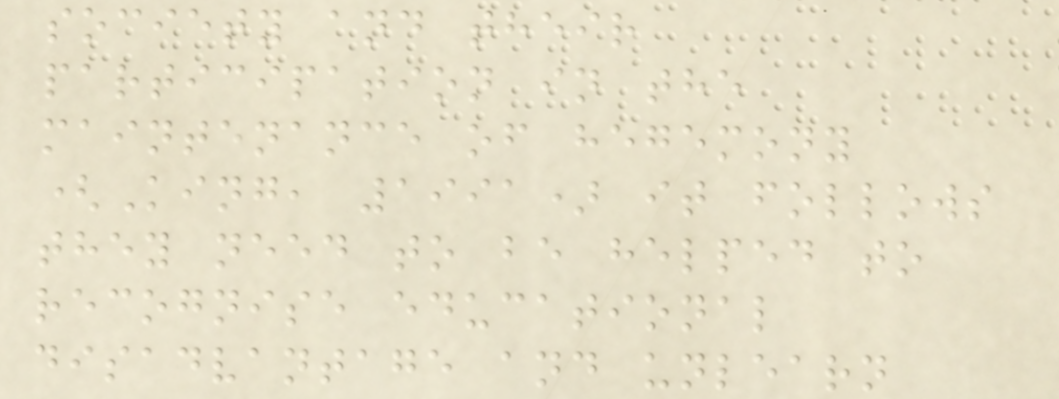society and their
participation in the
maintenance of hegemony
(King, 1991) it follows
they need to be helped to
recognise educational
disadvantage and unlearn
